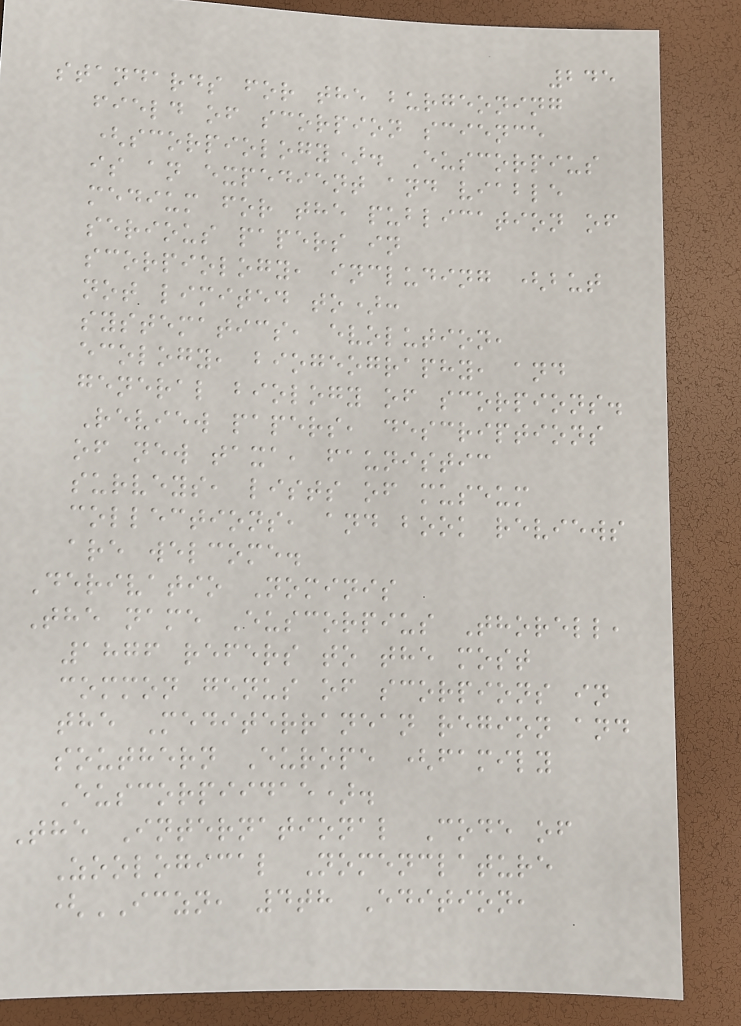245
standards for the burgeoning
field of scorpion science
(scorpiology). Euscorpius
is an expedient and viable
medium for the publication of
serious papers in
scorpiology, including (but
not limited to):
systematics, evolution,
ecology, biogeography, and
general biology of scorpions.
Review papers, descriptions
of new taxa, faunistic
surveys, lists of museum
collections, and book reviews
are welcome.
Derivatio Nominis
The name Euscorpius Thorell,
1876 refers to the most
common genus of scorpions in
the Mediterranean region and
southern Europe (family
Euscorpiidae).
The International Code of
Zoological Nomenclature
(ICZN, 4th Edition,
